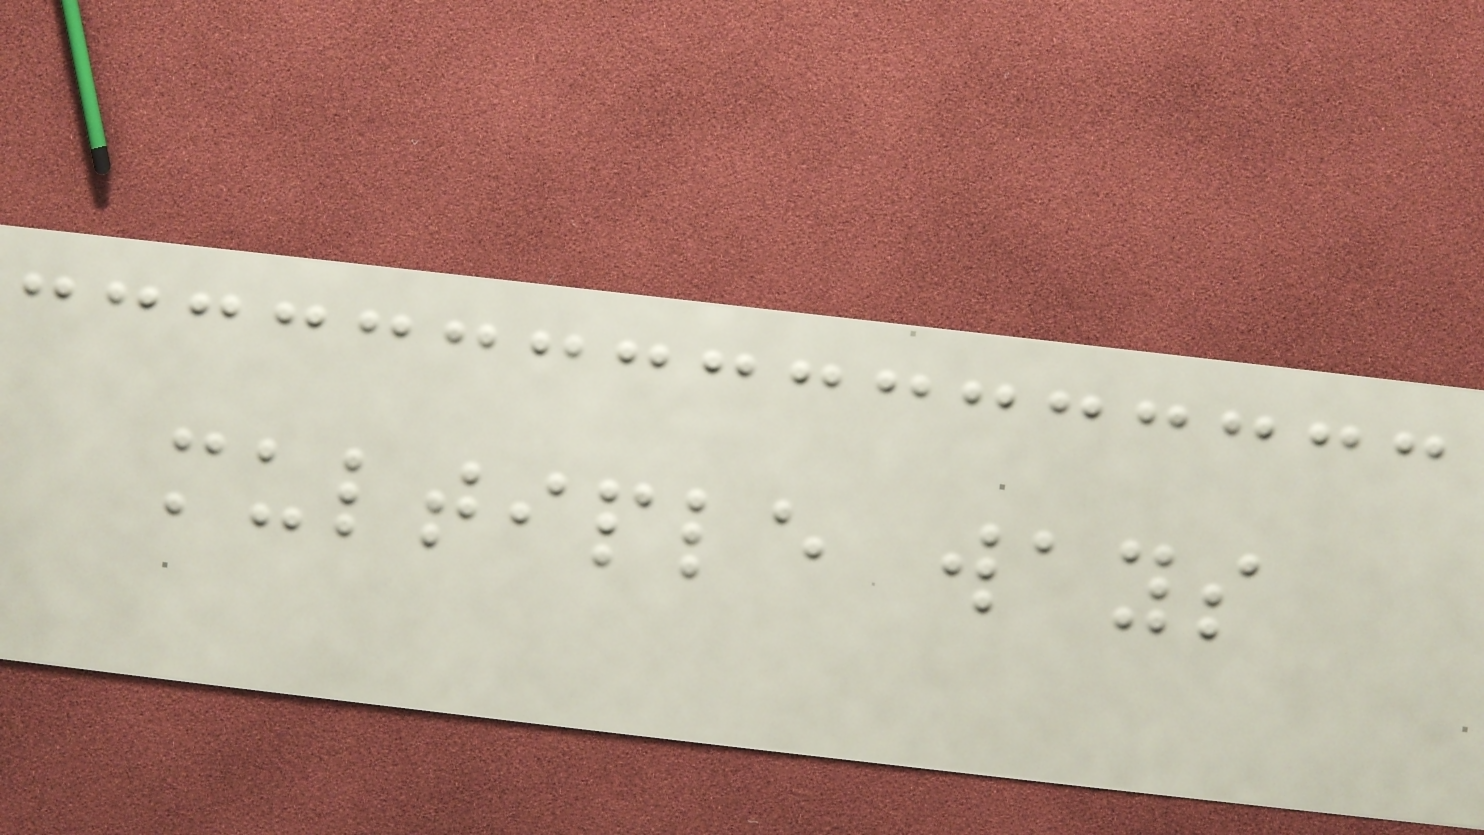multiple ways
